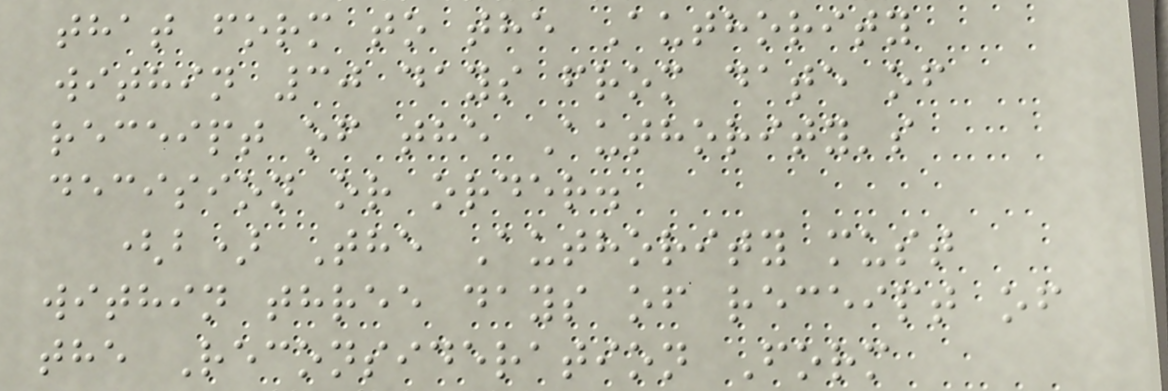that form to the Authority
within 30 days from date of
receipt of the Authority's
decision or order.
(b) The Authority must
within three days of receipt of
the Reconsideration Form
